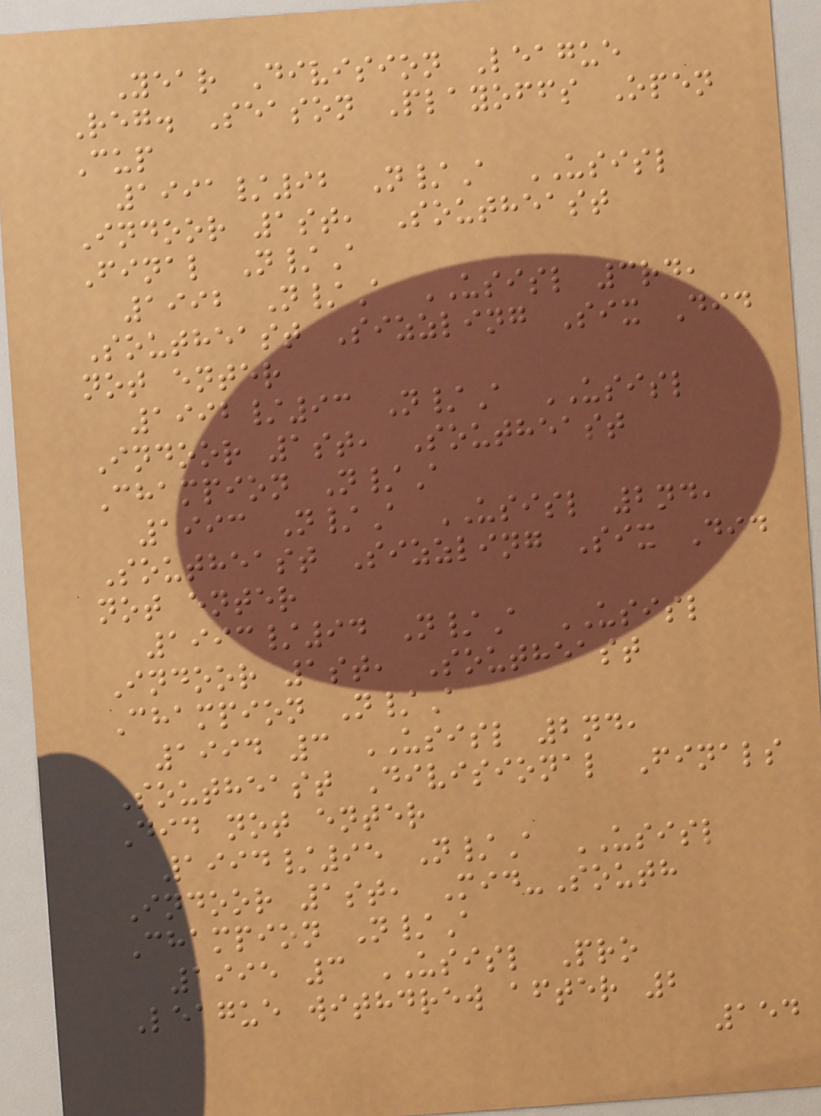Year Division League
Reg. Season Playoffs Open
Cup
1991/92 N/A USISL
Indoor 1st, Southeast
Final N/A
1992 N/A USISL 3rd,
Southeast Sizzling Six Did
not enter
1992/93 N/A USISL
Indoor 1st, Southeast
Champion N/A
1993 N/A USISL 2nd,
Southeast Sizzling Six Did
not enter
1993/94 N/A USISL
Indoor 1st, Southeast
Champion N/A
1994 3 USISL 2nd,
Southeast Divisional Finals
Did not enter
1994/95 N/A USISL
Indoor 1st, Mid-South
Champion N/A
1995 3 USISL Pro
League withdrew after 2
154
